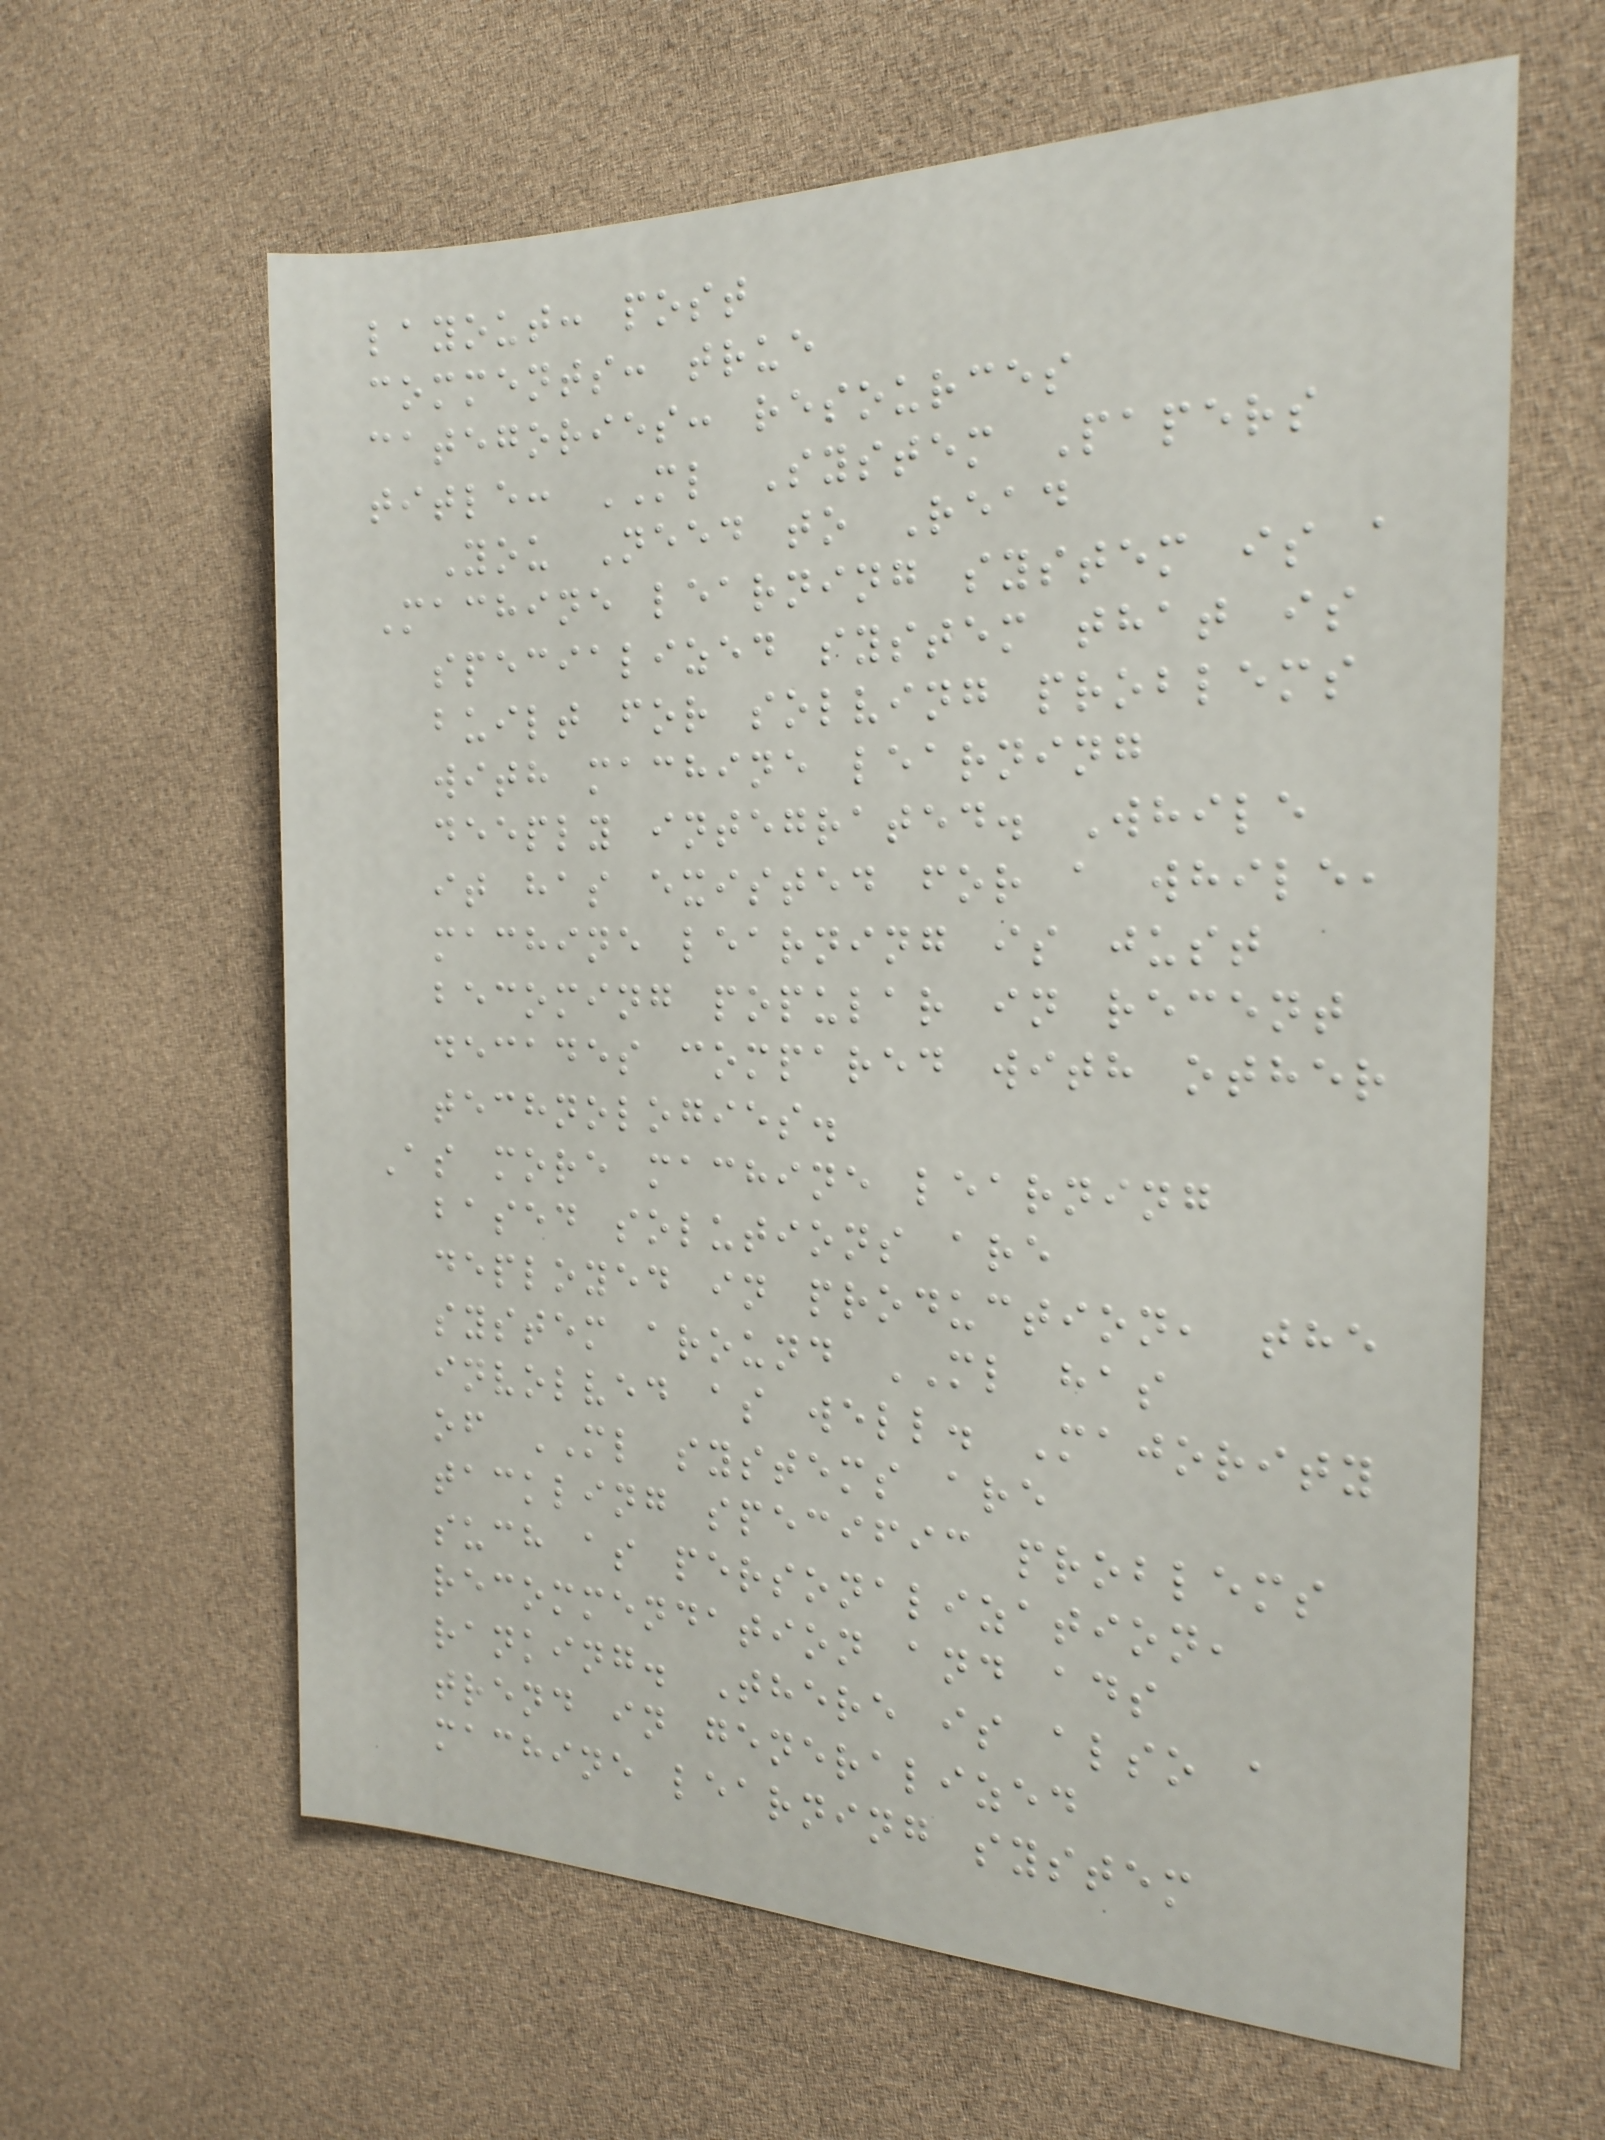layout: post
comments: true
categories: resources
title: ML System Papers
You Need to Read
Machine learning system is a
specialized system that is
built for solving problems
with machine learning
deeply integrated. While
it has existed for a while,
machine learning is just
becoming popular in recent
decades compared with other
technologies.
As more machine learning
based solutions are
deployed in production, the
system around ML has
involved as well. Majority
of ML systems are
tackling specific problems
such as personalization,
recommendation and ads
ranking. There is also a
trend in generalized
machine learning system
